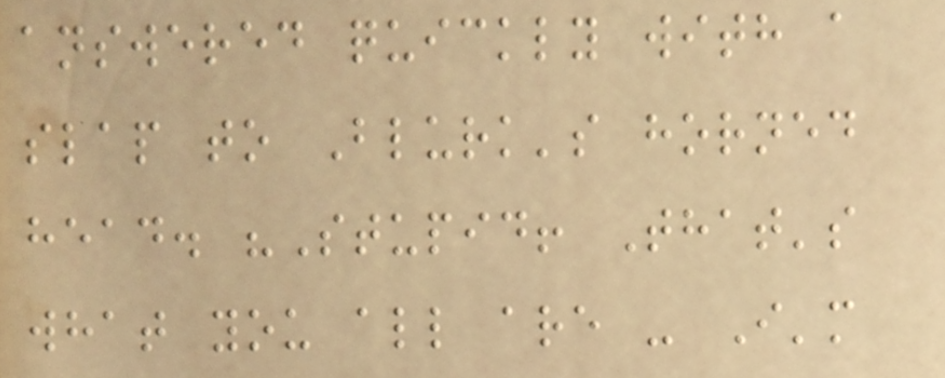answered quickly with a
slap to Blurk's horned
head. "Stupid! That's
what you all are - I'm
